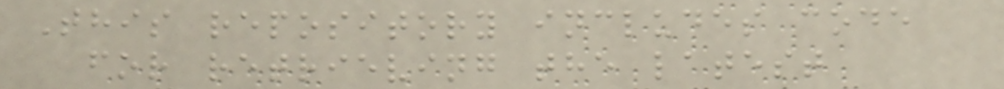This repository includes code
for retrieving the latest
